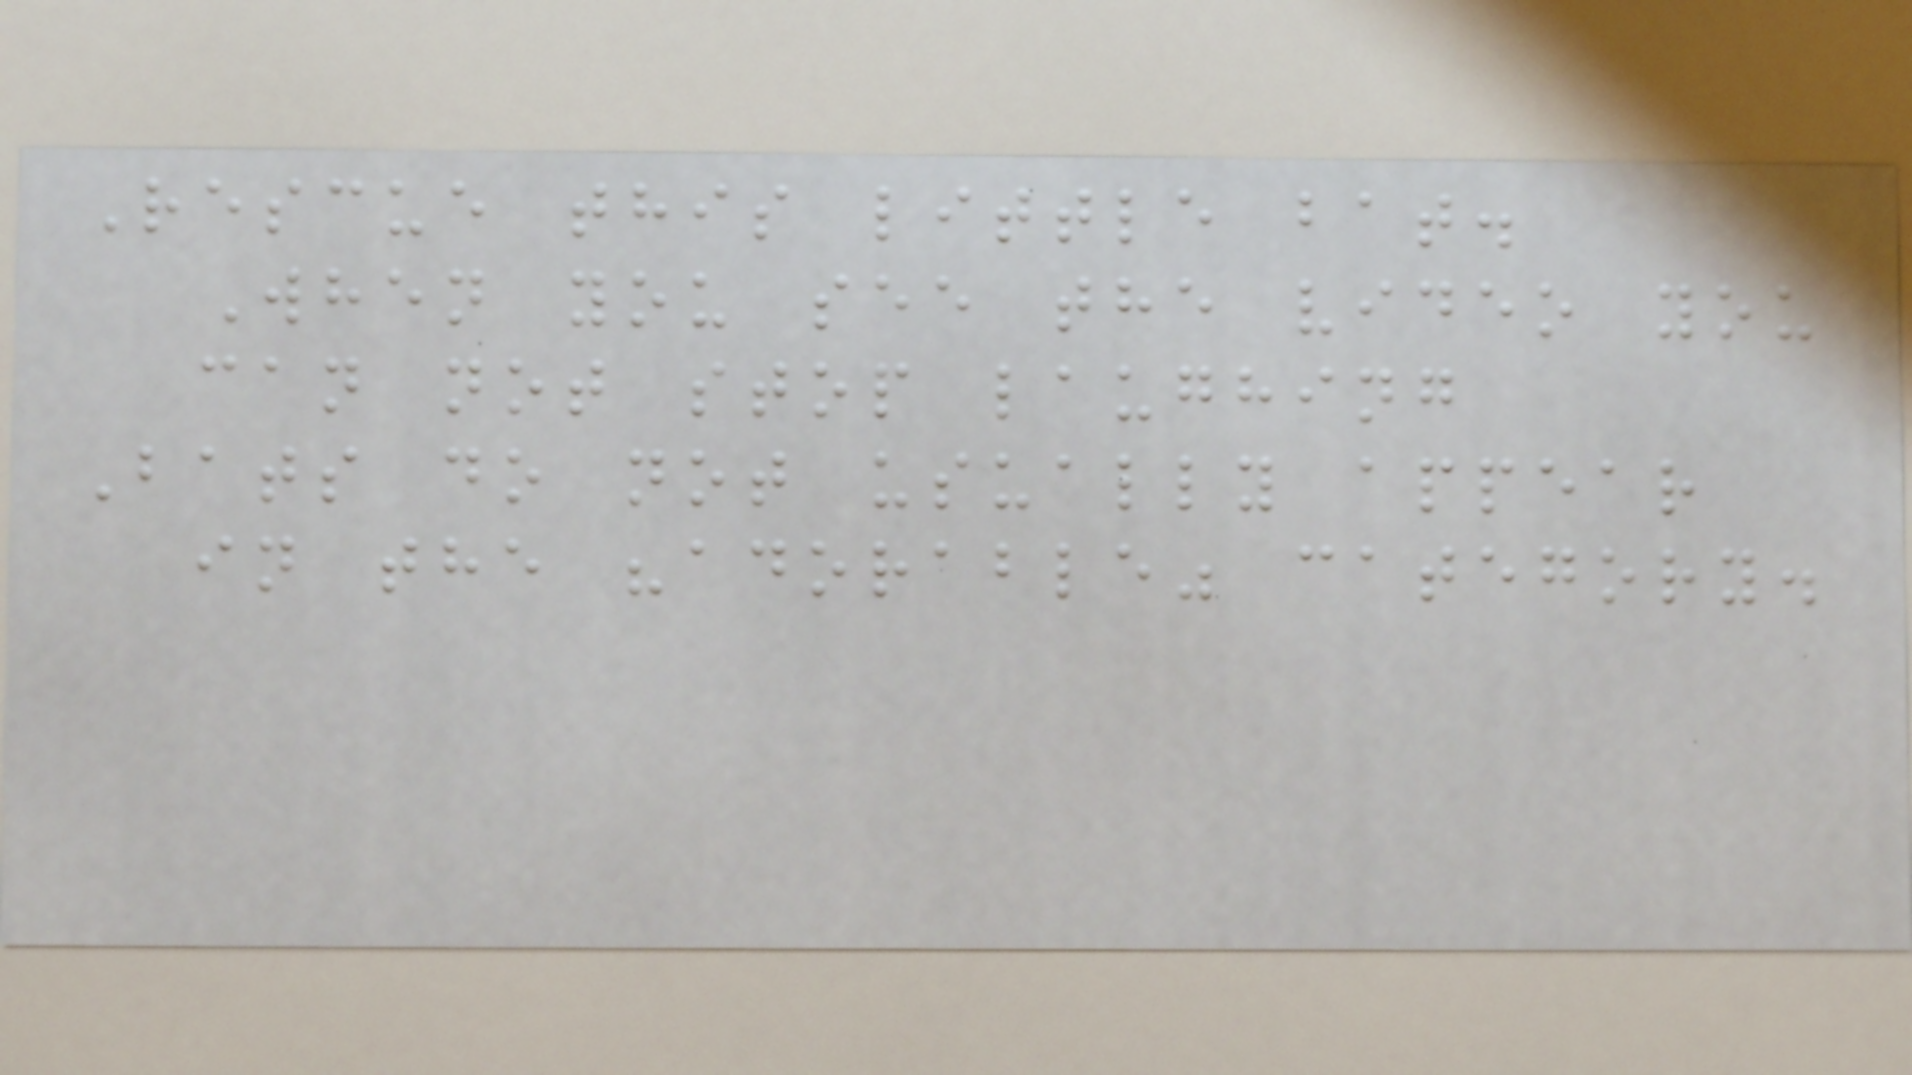Rescue this little bat.
When you see the video you
can not stop laughing
Bats do not usually appear
in the "adorable" category.
